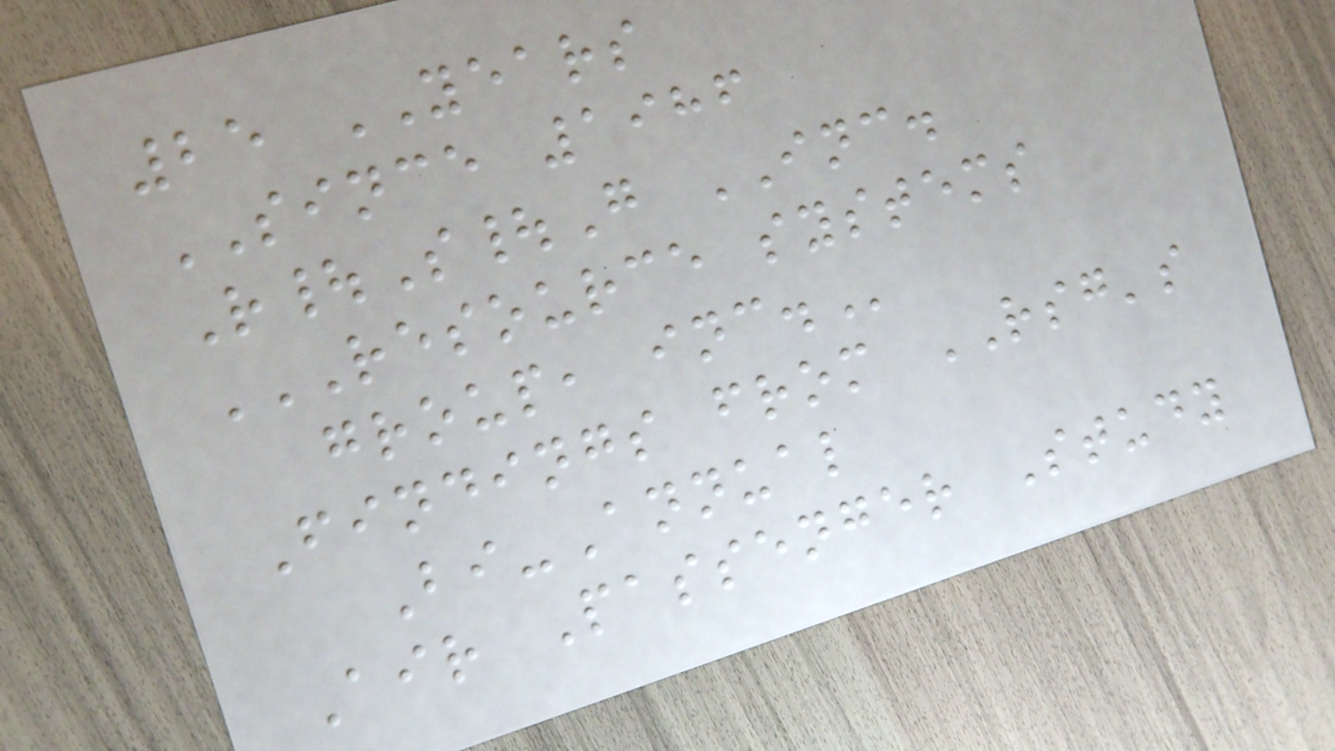25 YEARS
SINCE 1986
R|S|G INC.
RESOURCE SYSTEMS
GROUP, INC.
Findings from RSG's
Bi-Annual
Air Passenger Study
